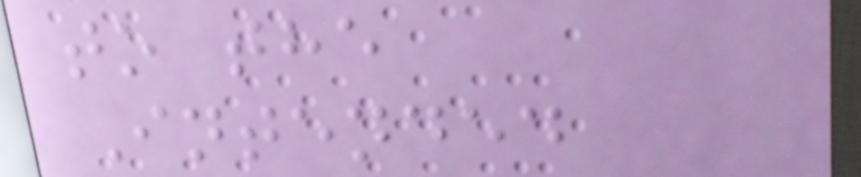to the
Intended
